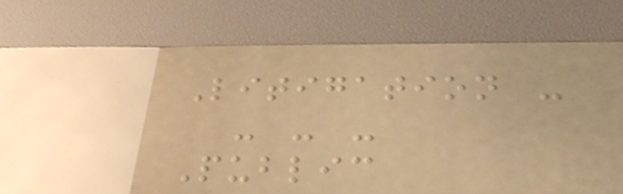Litigation -
- - -
Public
